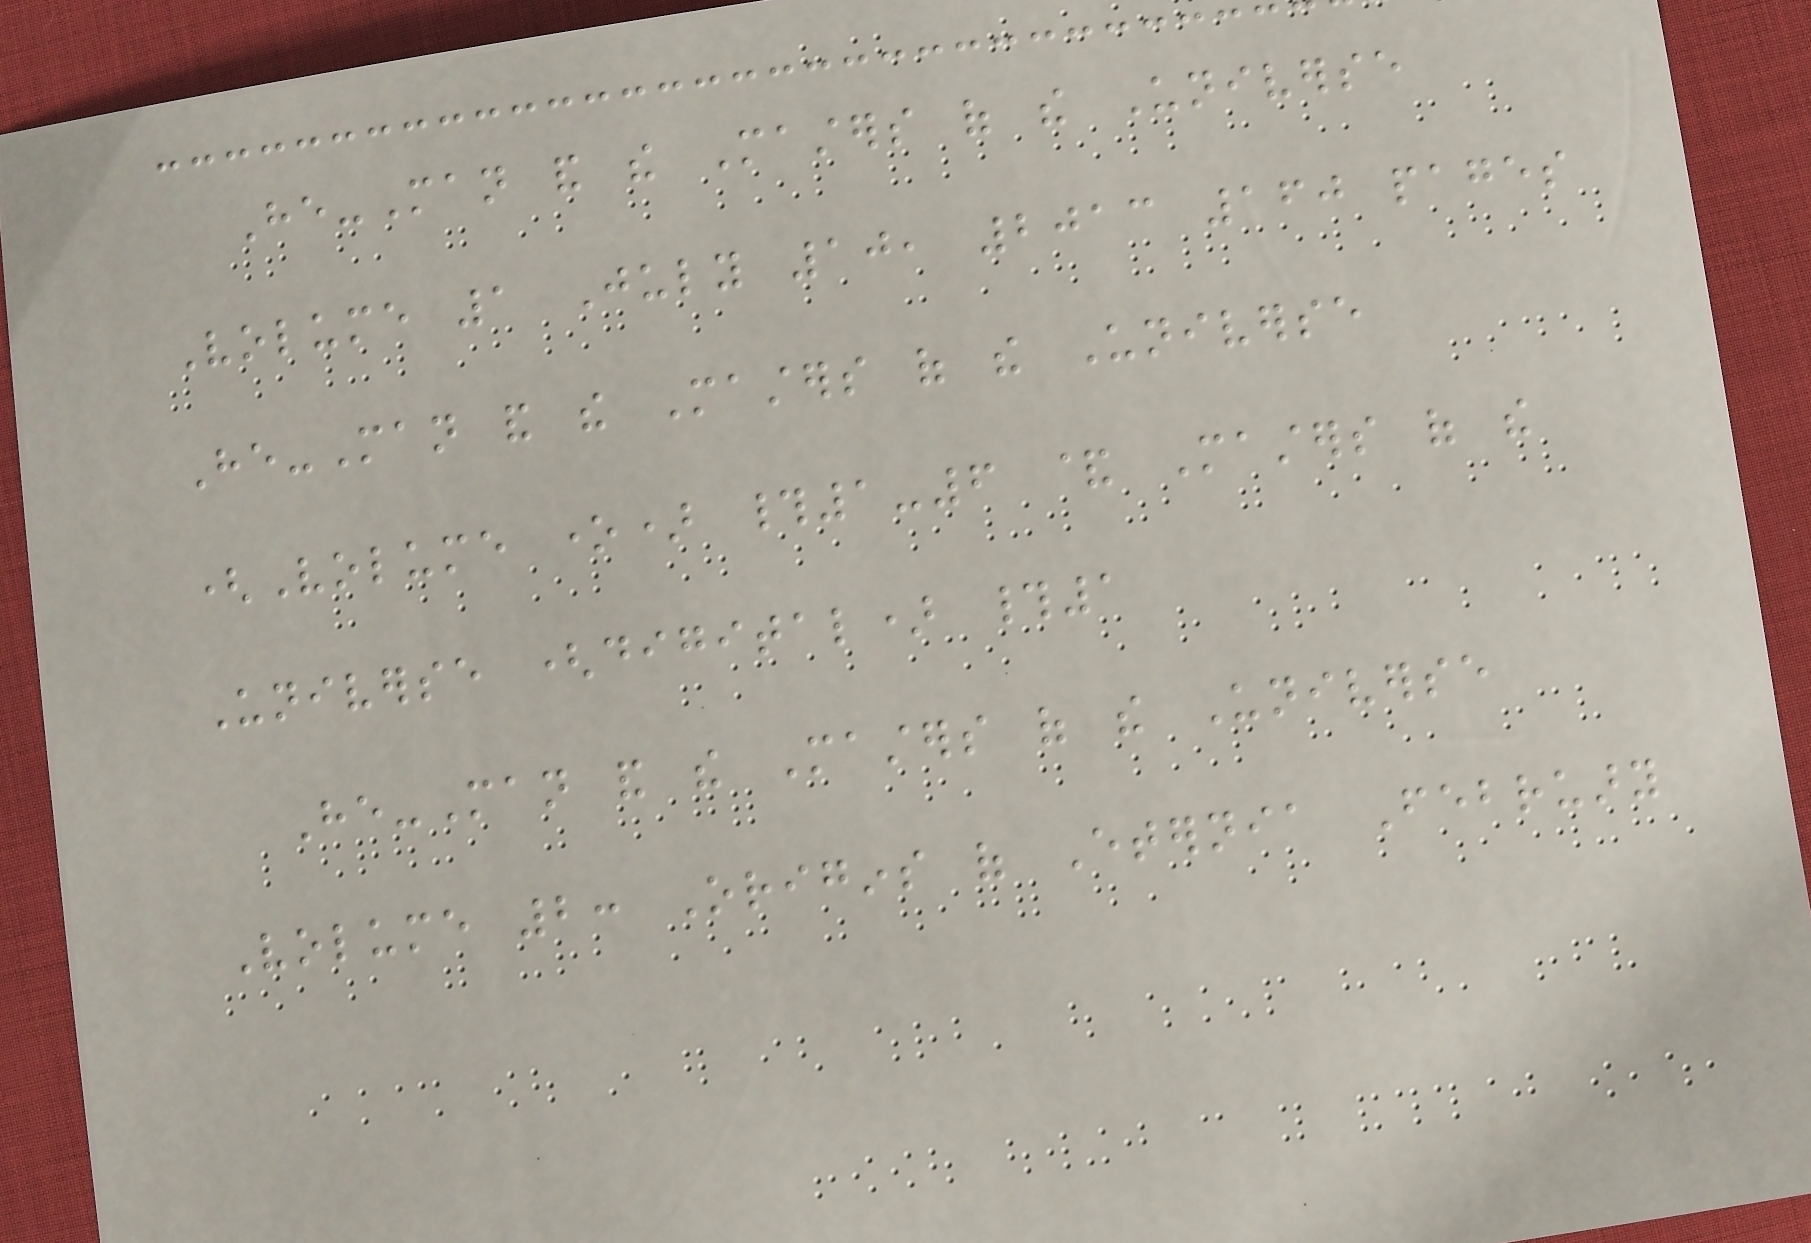He-Man and the Masters of the Universe
Volume 1 July 10, 2013 160 pages
He-Man and the Masters of the Universe
(Volume one) #1-6 & Masters of the
Universe (digital) #1
He-Man and the Masters of the Universe
Volume 2: Origins of Eternia February
